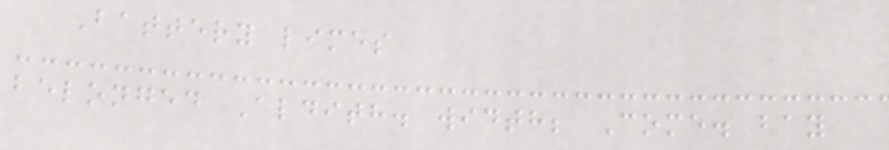Battery limes
belonged Aldith. width; Come. bay
